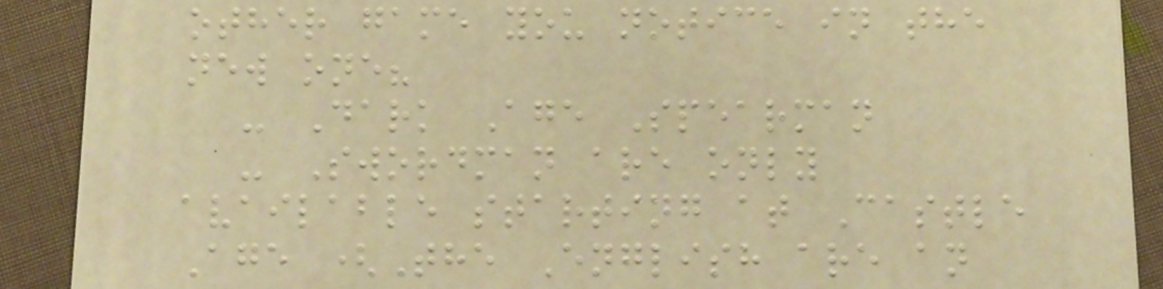other game you notice in the
new one?
- Dark Age Spearman
- Swordman are only
available starting at Castle
Age (The English are an
